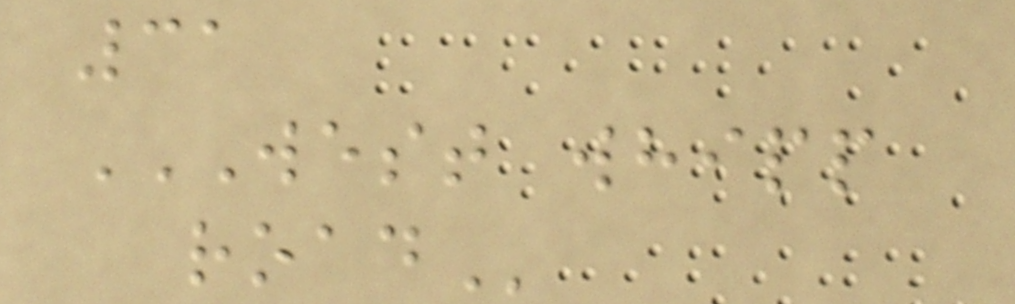31
WEST WHIPP
ROAD
